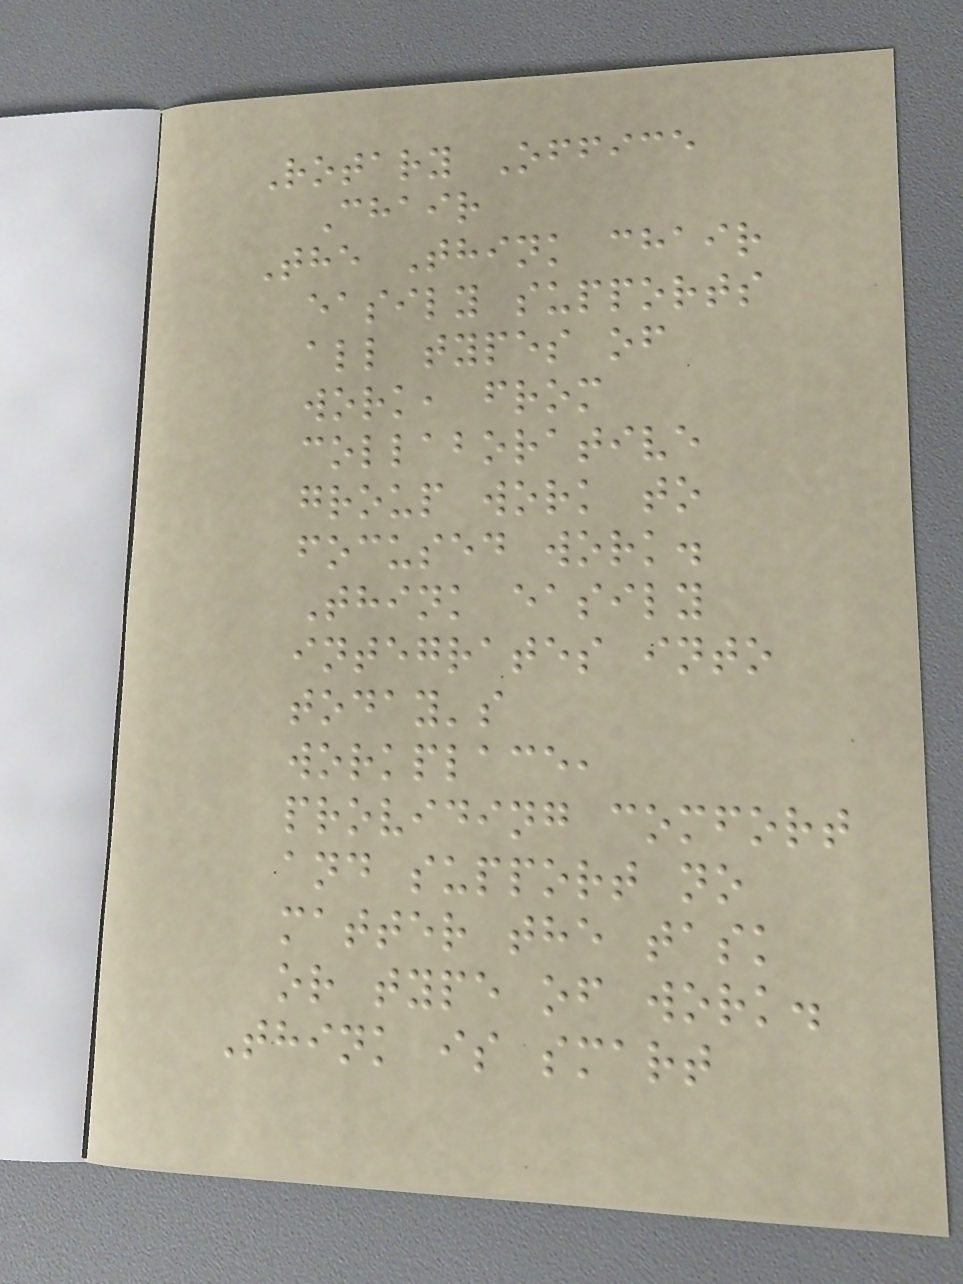Rotary Office
Chair
The Think chair
easily supports
all types of
work, from
collaborative
group work to
focused work.
Think easily
integrates into
today's
workplace,
providing comfort
and support no
matter the task
or type of work.
Think is smart
